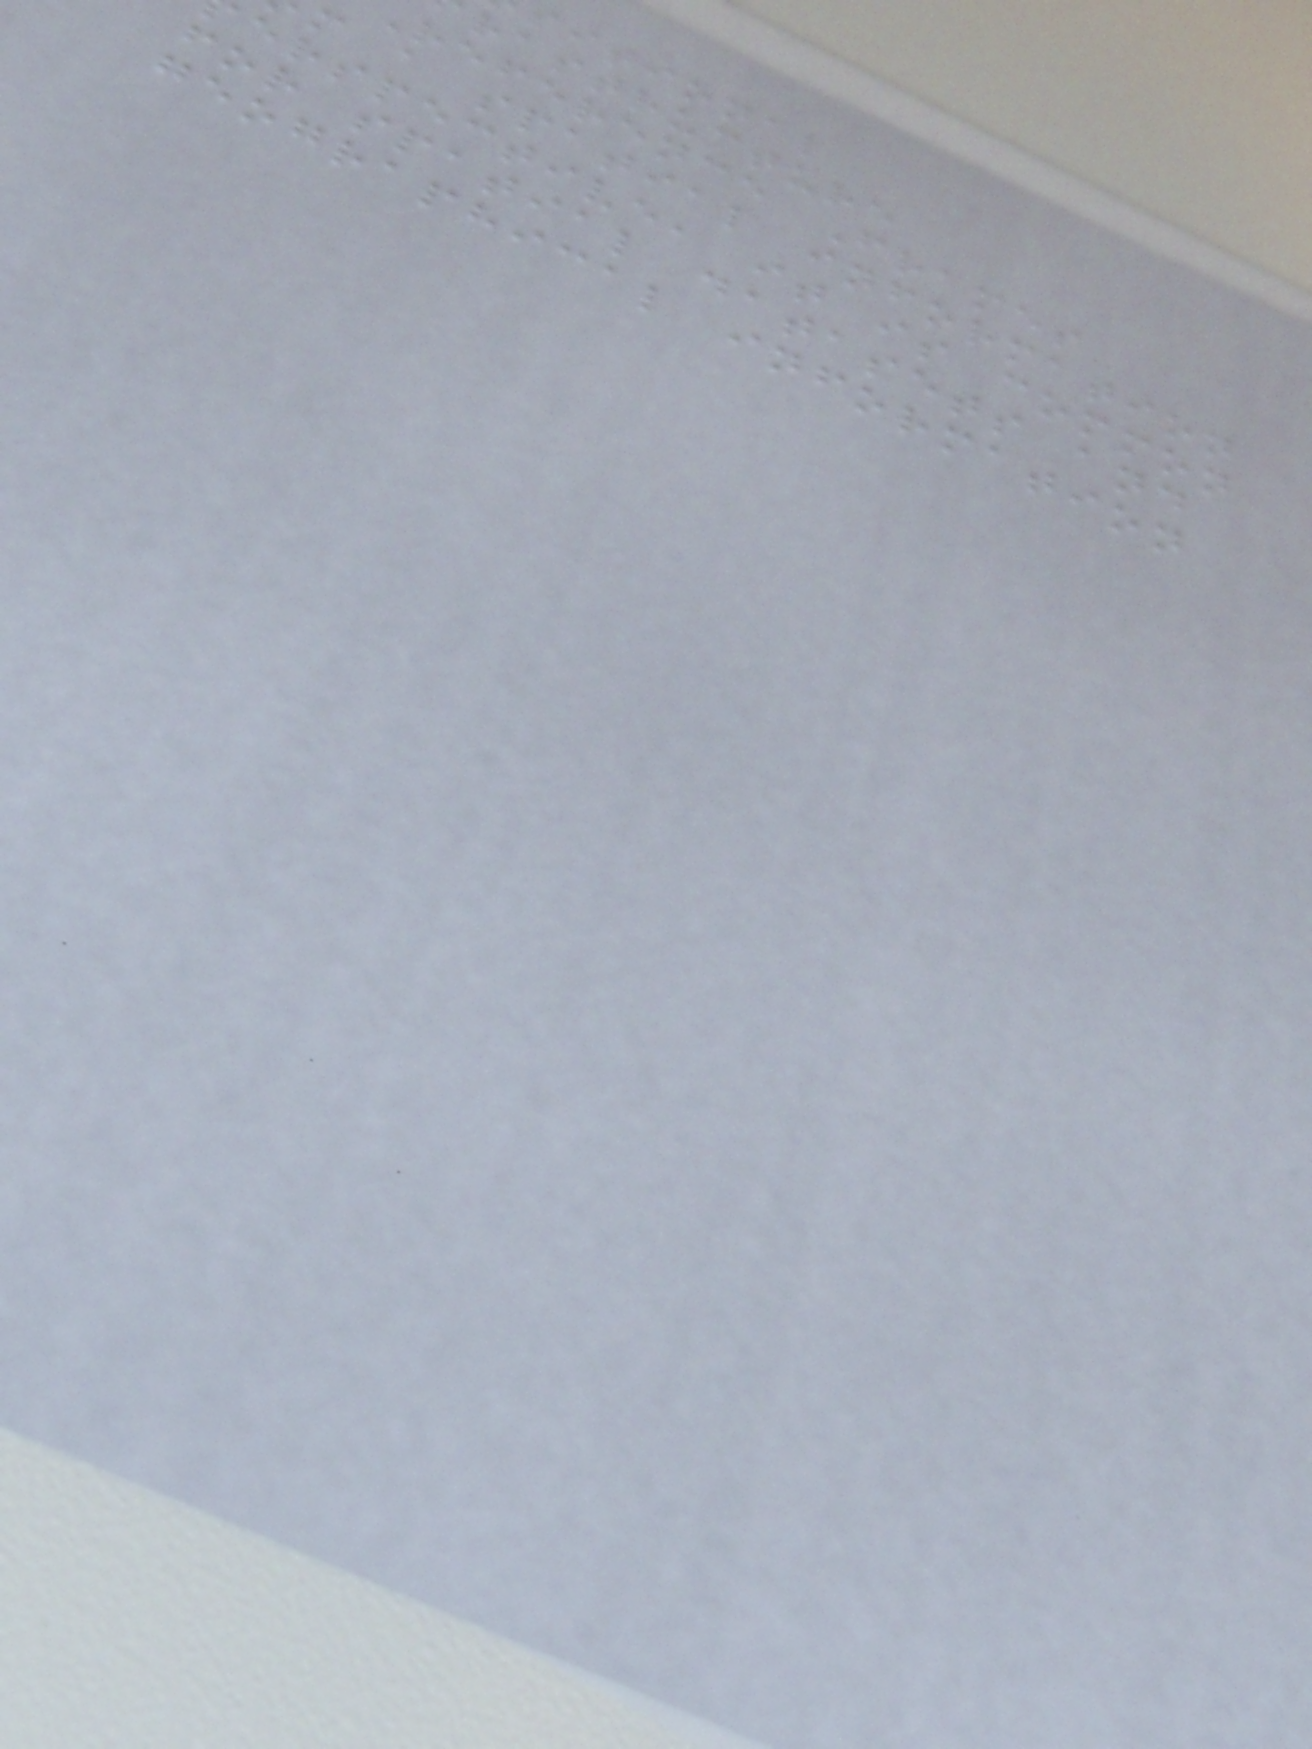sitional
rastructure
reference Frames
m a spatial information
erspective, it is common
for spatial datasets and
geographical information
